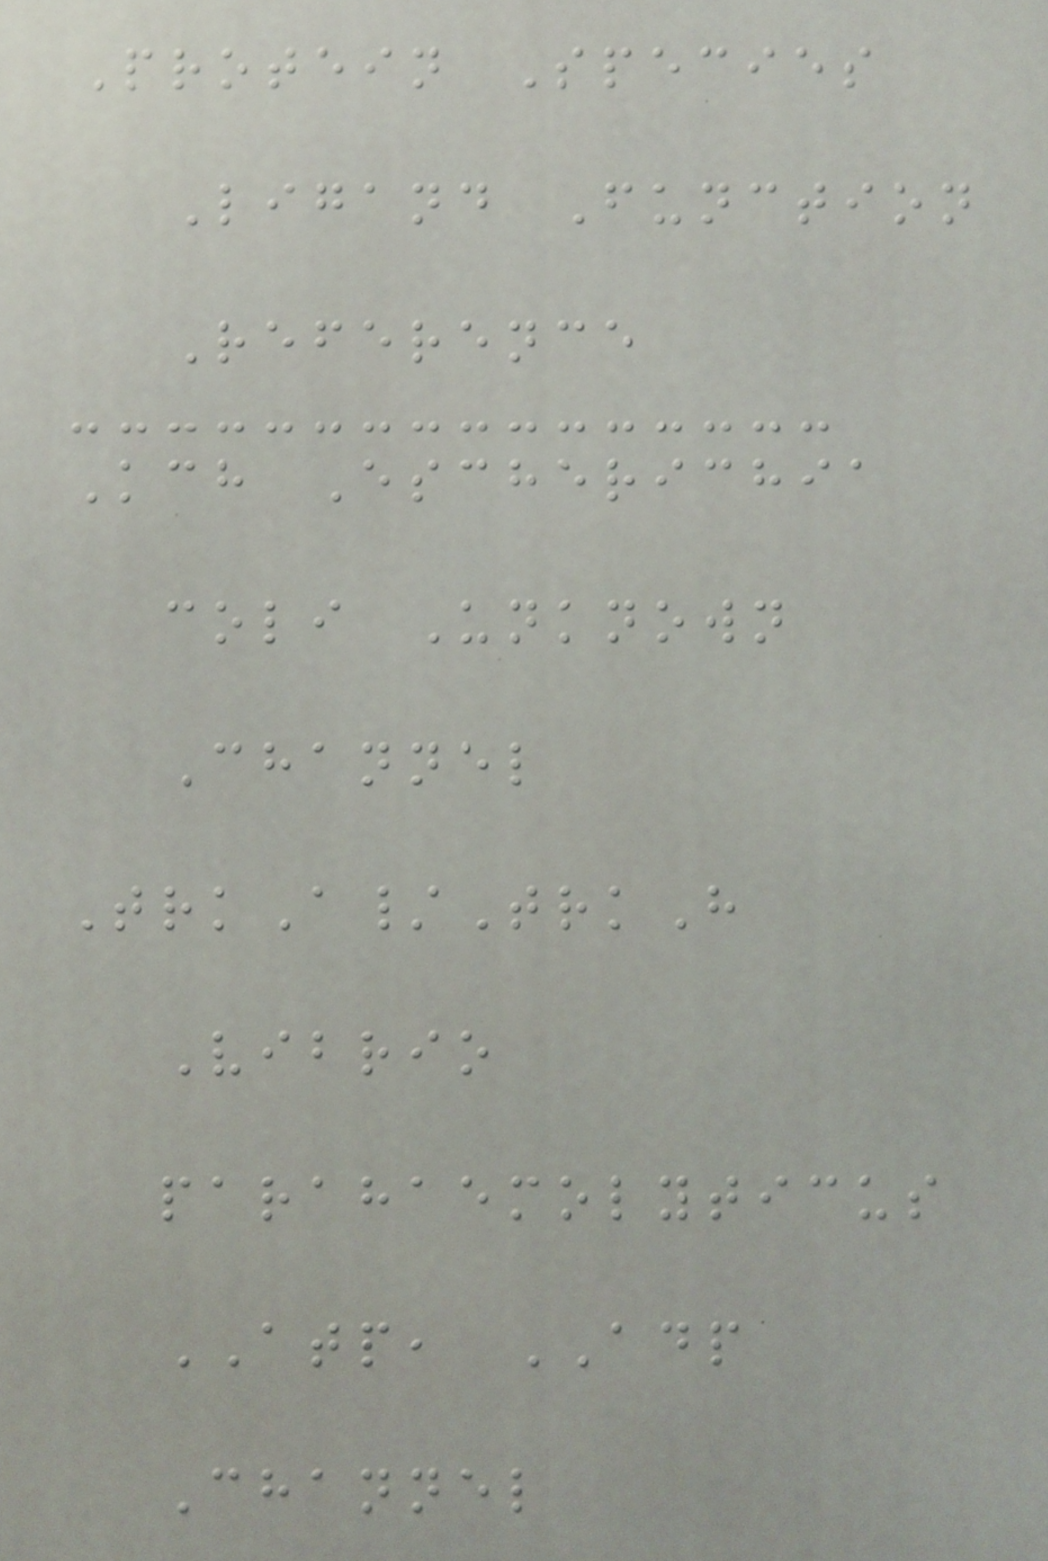Protein Species
Ligand Function
Reference
Kch Escherichia
coli Unknown
Channel
TrkA/TrkH
Vibrio
parahaemolyticus
ATP, ADP
Channel
